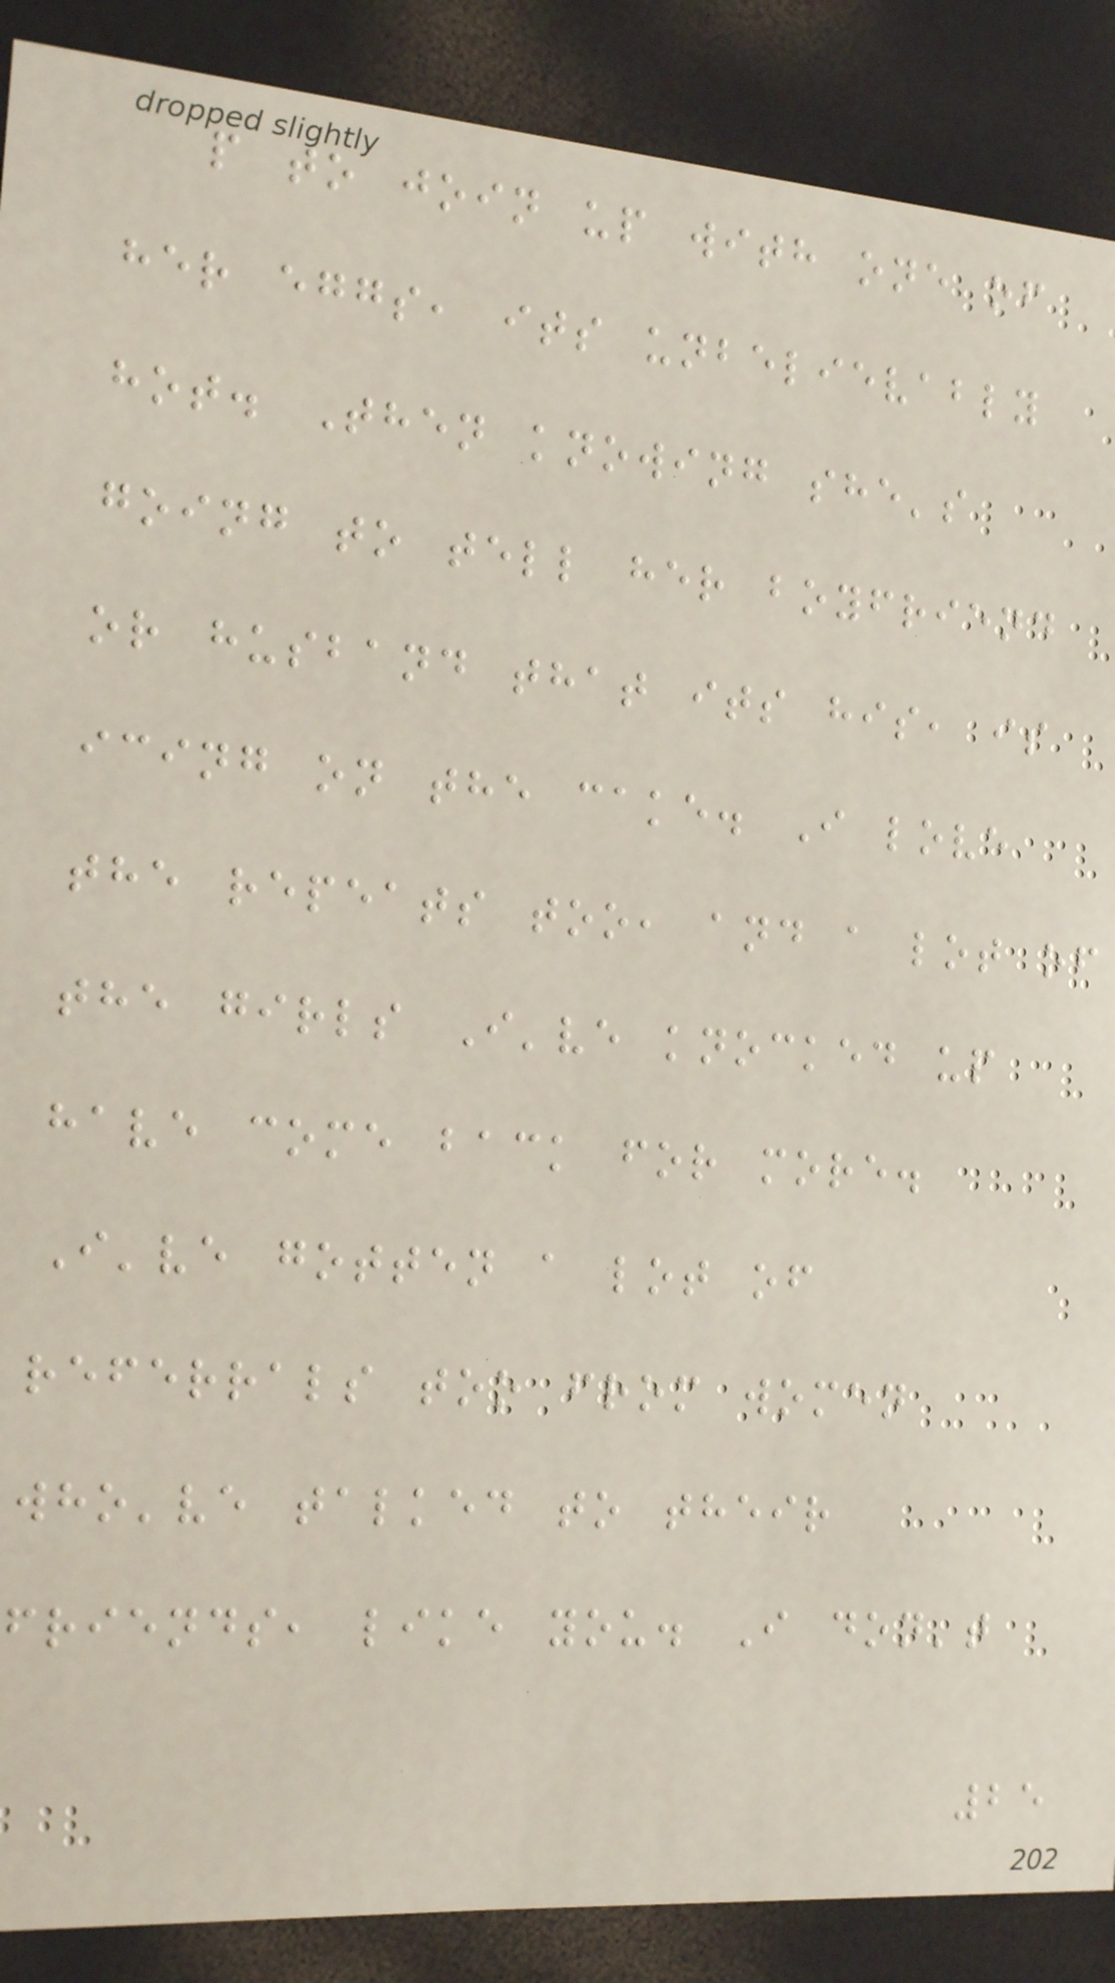p to join up with one of
her eggs, its unbelievably
hot. Then knowing she's
going to tell her boyfriend
or husband that its his, is
icing on the cake. I love
the repeats too, and a lot of
the girls I've knocked up
have come back for more.
I've gotten a lot of
referrals too from women
who've talked to their
friends, like you. I don't
25
